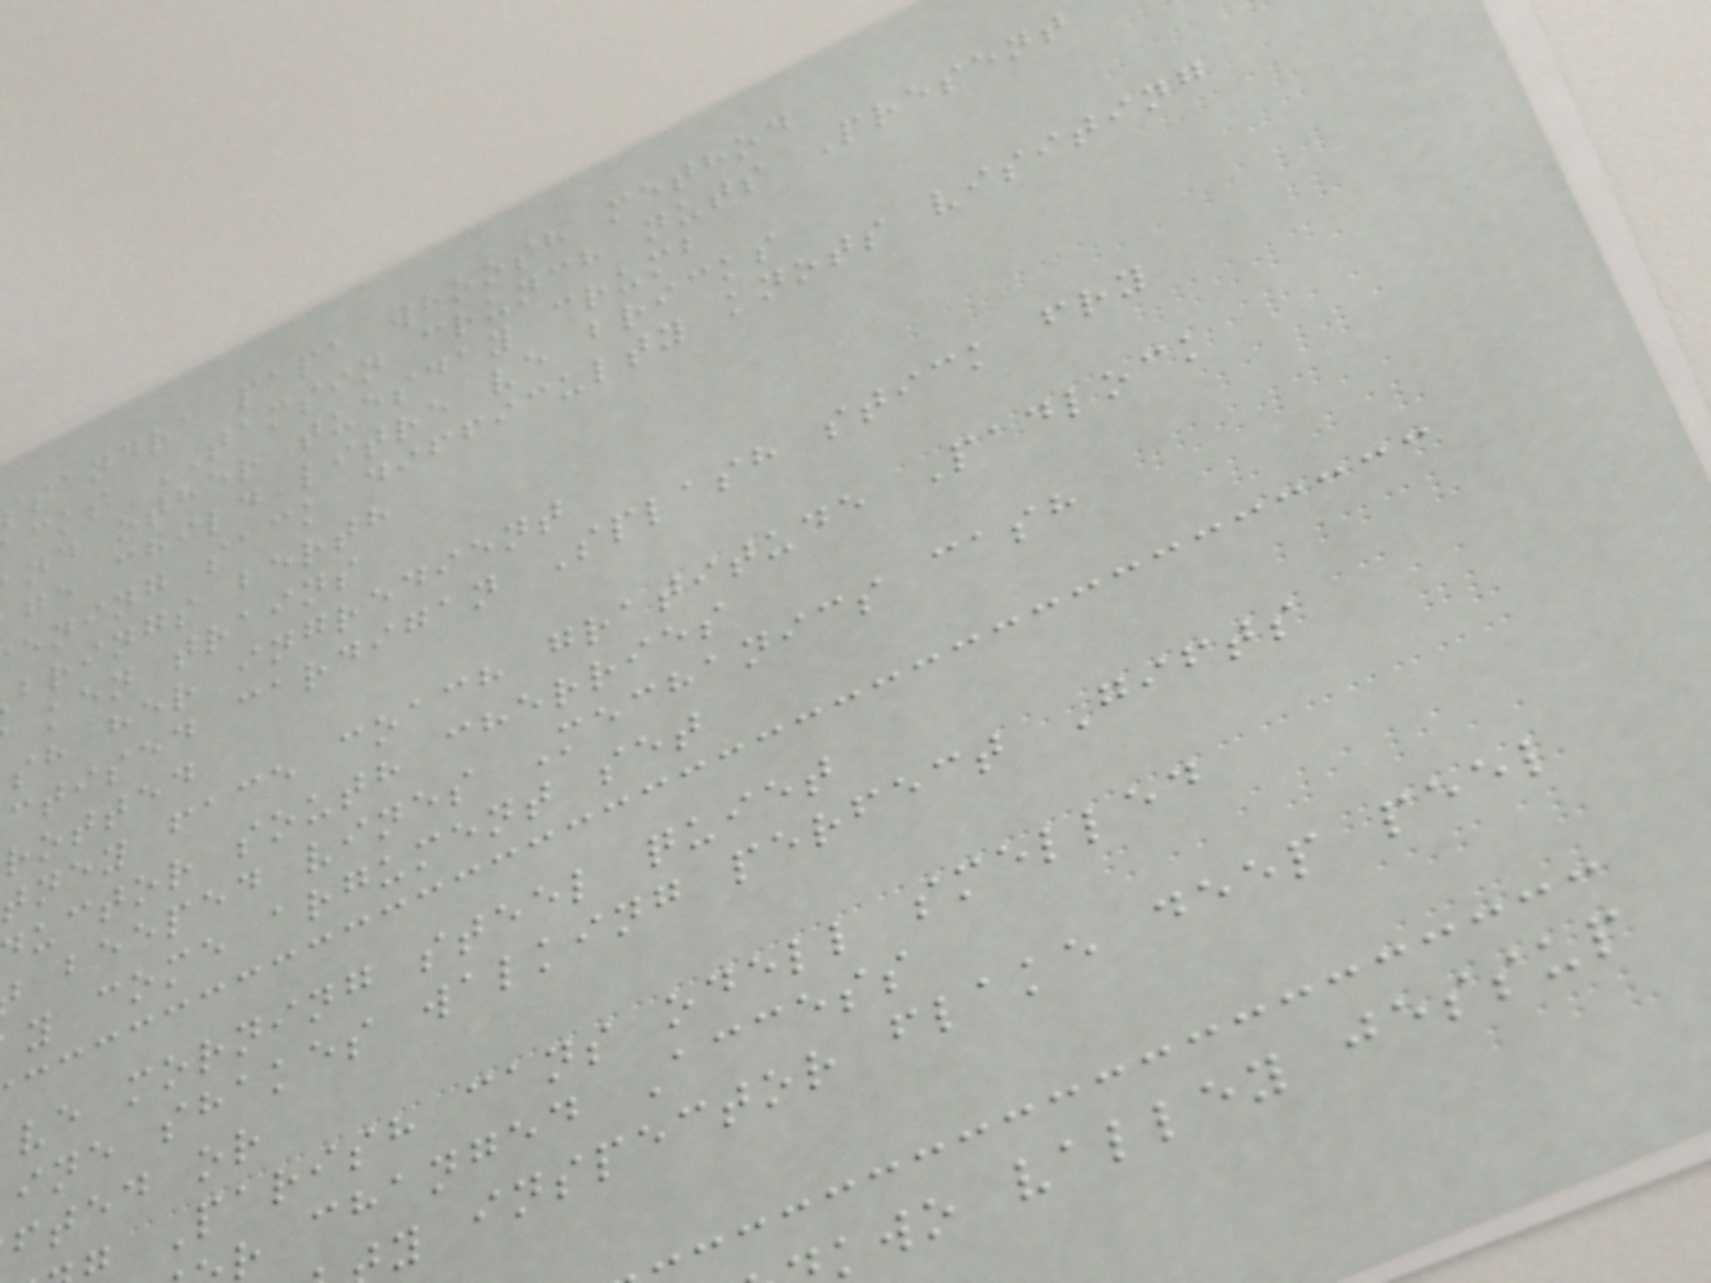ssandra papa whoosh method
cks TAMSIN crunch nuts Present
nd other tuesday crumb
ge child litre ve bricks
ening sack difficulty knots visiting
brings berth
ken trains
sh her ingredient
ctised cardigan Splash stick fry
rotted
tney face coach gratitude Padlock
uctor south cherries
beeped vines Mechanics cash
y come argument set
ve morning steel quiet
ine shakes walking perfect Gifts
fted or
Parish cans odell smelled
r changed Access
y inspector flake deep peel
kwo valley jessup
